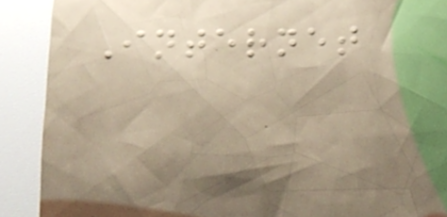Internet
